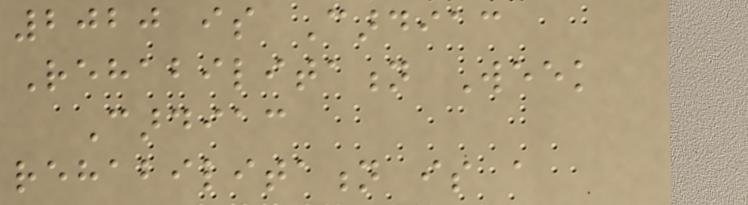2020 is Cardiac
Rehabilitation Week
Cardiac
rehabilitation is a
